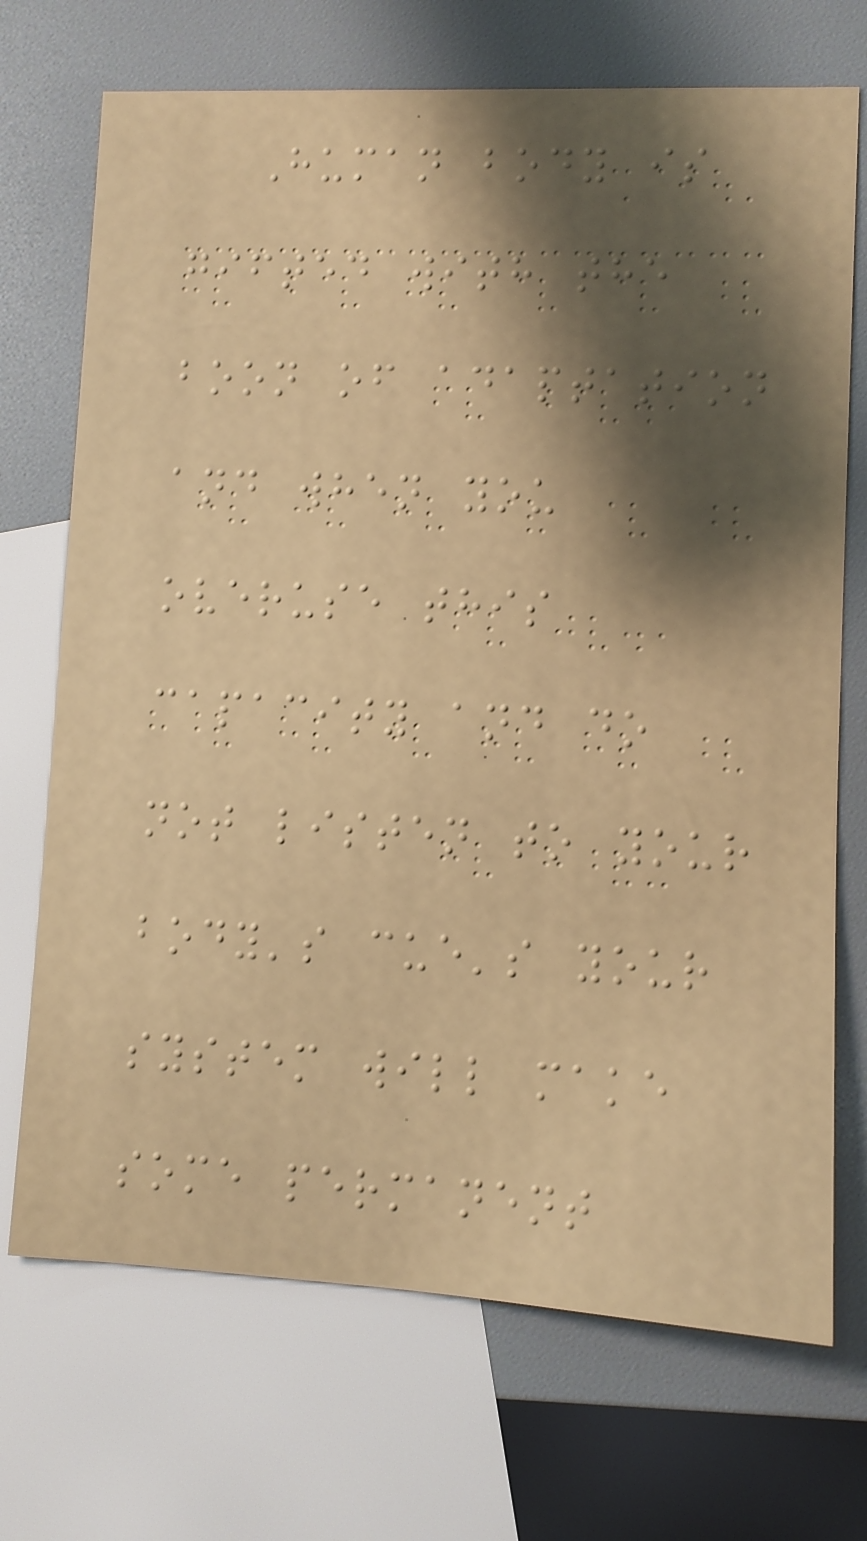Human body is
gifted with the
boon of adaptation
and when you
overuse this
capacity and do
not listen to your
body's cue's your
system will make
some permanent
